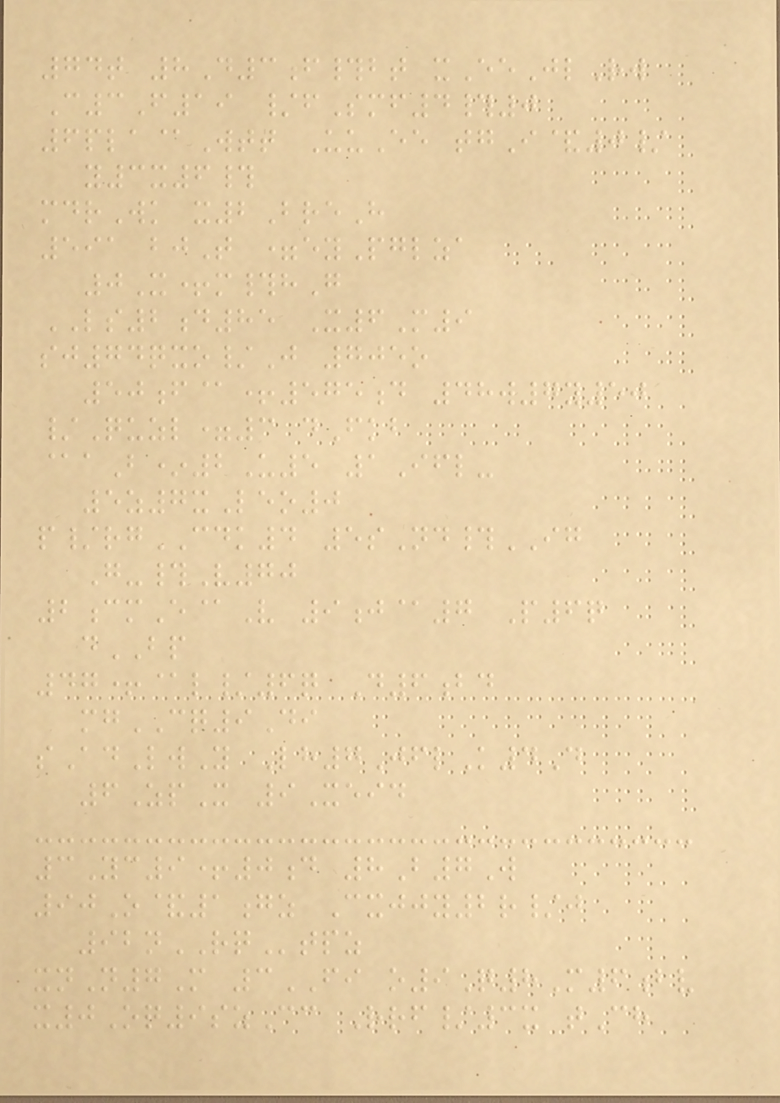74t 8D3f#bt xEeJlRw
C3F19 /fSmf4#0
6pla@Wtt UuEe tgI&0/
y3x6#
mdrWk x2BreH
591 bjT =eyPglza
0X+m#hG
LS2d85 X6M9
sj74qxo/J 705o
50f@+575d 48w7y50
/Quzl=3 dFkb
@aB*2U5 1Ifl-
5z7xLeo0
p/rgCDK4 5sNd#IG
G-#V70
2cmE@V 9j@7 P6q
dBP
47+@l/6q D6bd
mgCQ9Di
sAdLwY Lh7JflK4D
6ZpX 9Xeid
3Yc9+0d 8B7W
90O&1gz Cxjjy2r/j
92nRQtpz
xnN7M 3FI o9Q8M6bv
x0Oq9szCc Rrf/3x tCh
